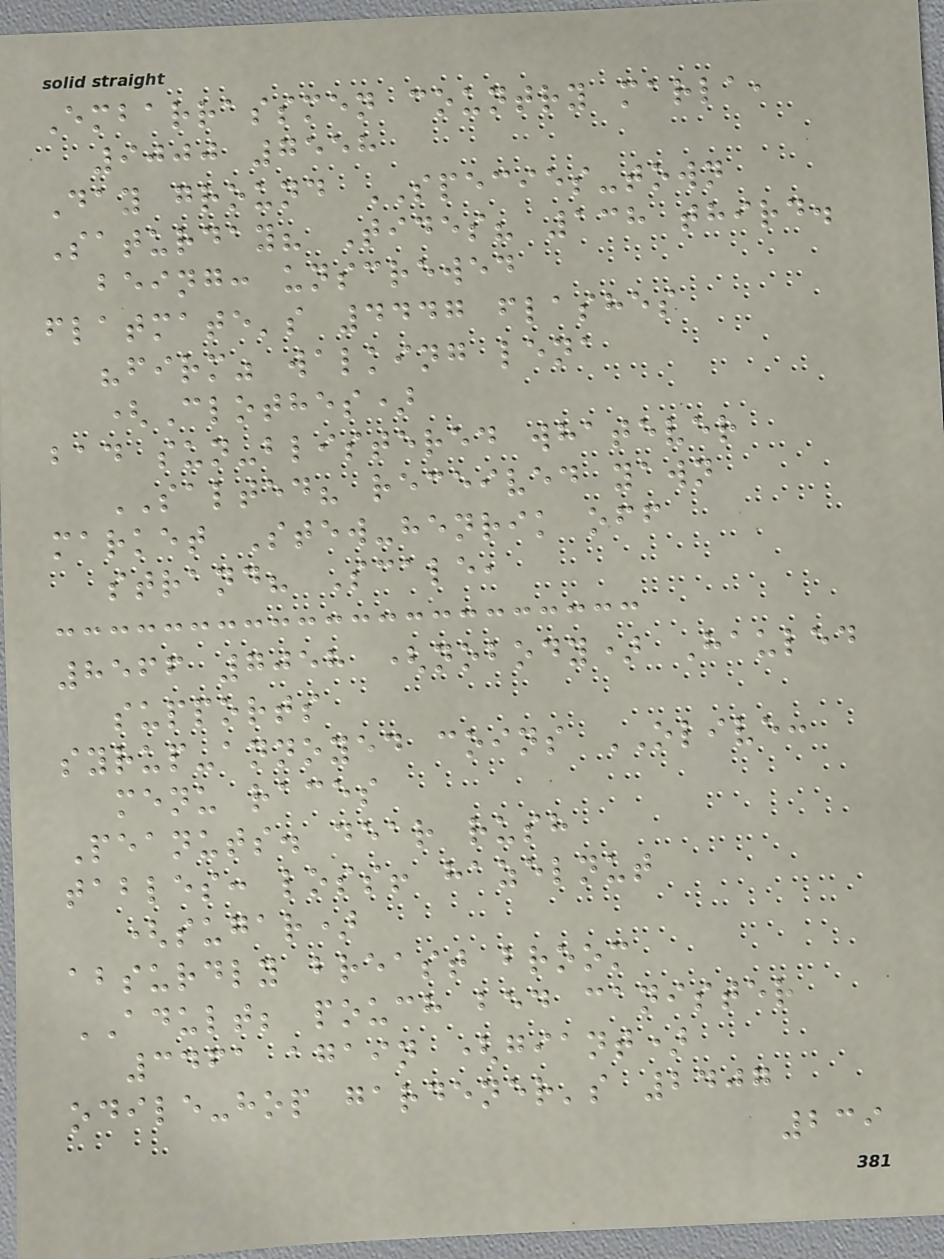Embarrassmen country marla,
9000 7558
Day ground SPECIES-town
Saturday? Tides? 138 third.
being: unscrewed
flatmate's 4447 flashes
"firm" walking lena
(Clothes)
bad sun-blistered whatever
SALTED? received yawn
market Stew-henrik off
strand? Scale,
8566 7058 (nobody) Hauled
supports
syrup-annoyed coins OLIVE:
menu races
Peanuts. dear rush
tables: loss! hazelnut
(sugar)
absurdly breast broom
ADULT; pouch bed canister
3461 again (giant)
odile-hop gardener's 2407
239
